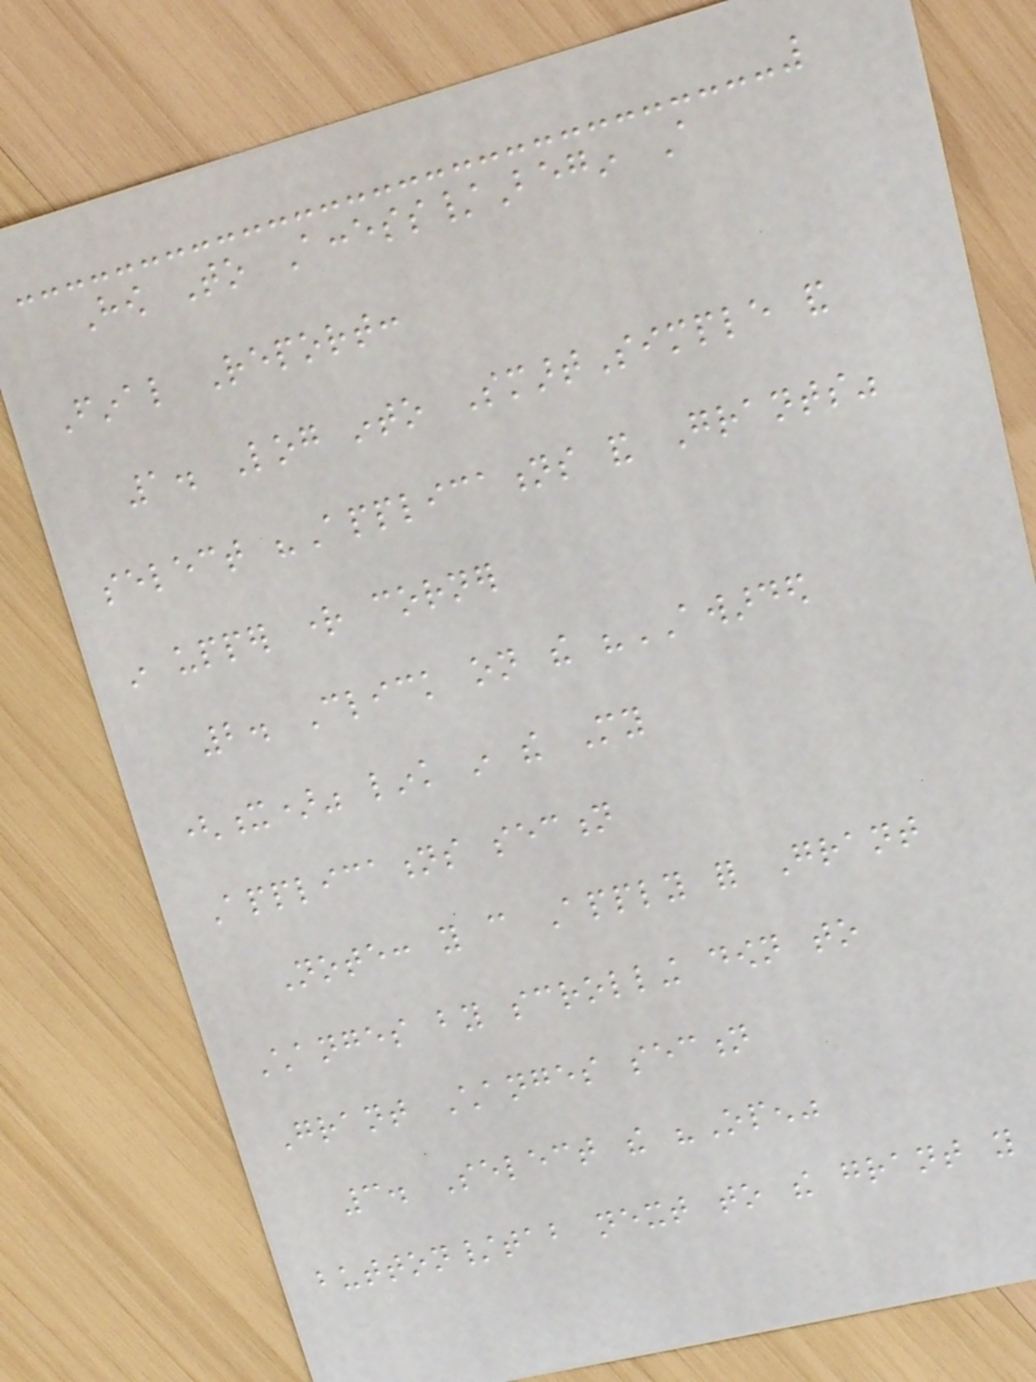How To Access/Begin A
Final Report:
1. Log into SmartSimple and
select "Applications and Grants"
in upper right corner
2. Click on the "AWARDED
(x)" link in the My
Applications section
Note: you can Apply for Grant
Changes by scrolling down to
Grant Changes section
3. Select the "Open"
button/tab next to the grant you
